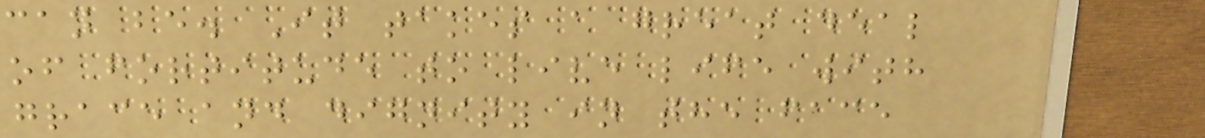can be. It takes a great deal
of fortitude to live life with
grace and dignity in the face
